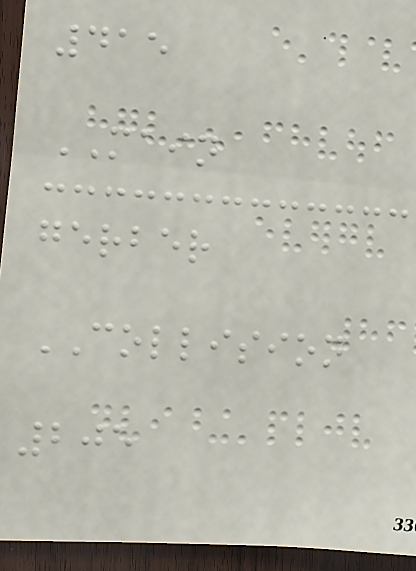415
MAIN
gerber
COLLISION
205
